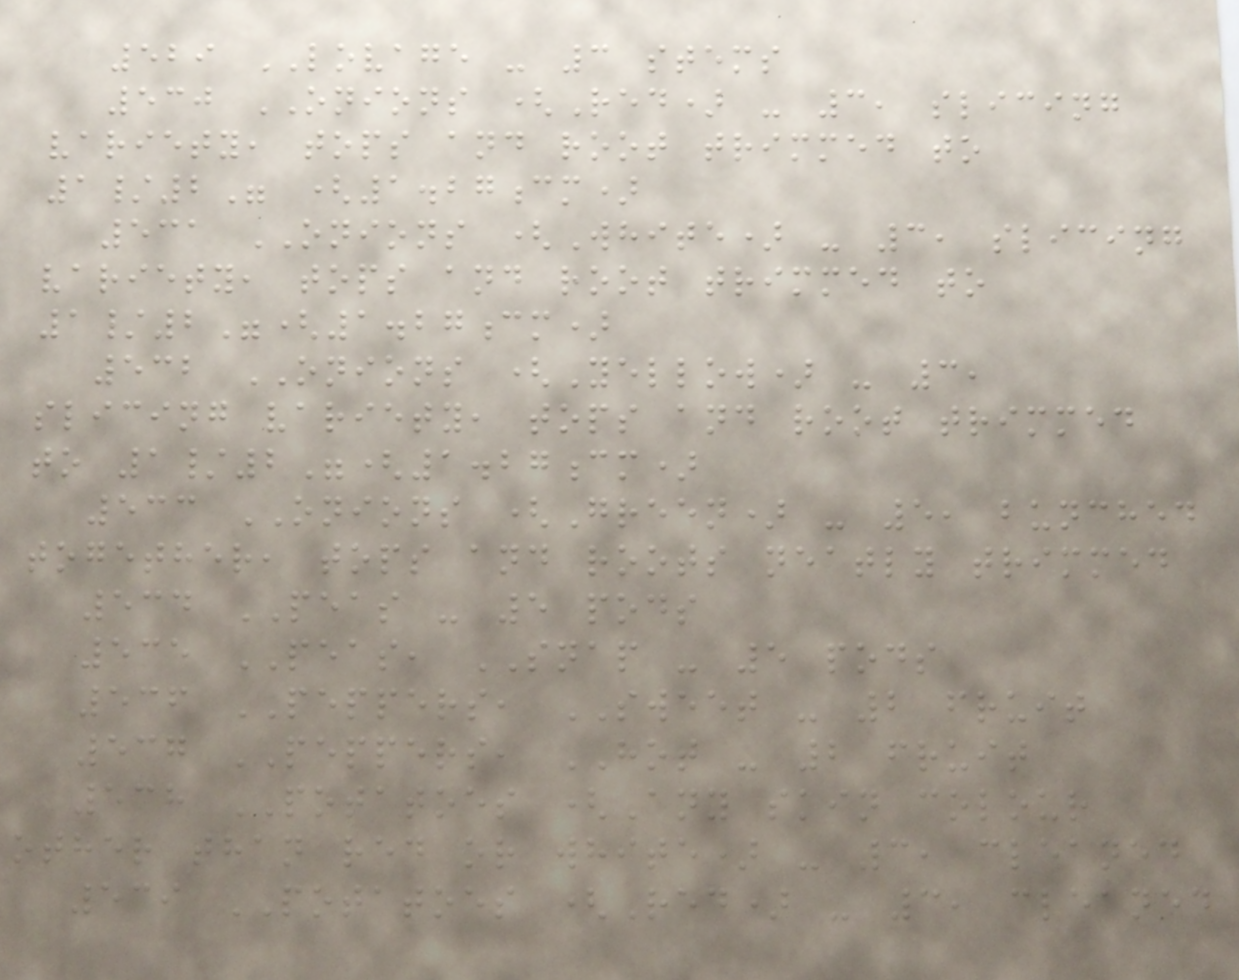529 LOVAGE - 3 stems
530 ONIONS (Red) - 3, slicing
variety, tops and root trimmed to
1/2" (1.27cm)
531 ONIONS (White) - 3, slicing
variety, tops and root trimmed to
1/2"(1.27cm)
532 ONIONS (Yellow) - 3,
slicing variety, tops and root trimmed
to 1/2"(1.27cm)
533 ONIONS (Green) - 5, bunched
together, tops and roots neatly trimmed
534 PEAS - 5 pods
535 PEAS, SNAP - 5 pods
536 PEPPERS, SWEET - 2 fruit
537 PEPPERS, HOT - 2 fruit
538 POTATOES (Any skin colour
other than red or white) - 3, cleaned
539 POTATOES (Red) - 3, cleaned
